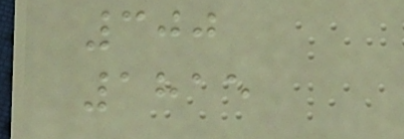300
1815
